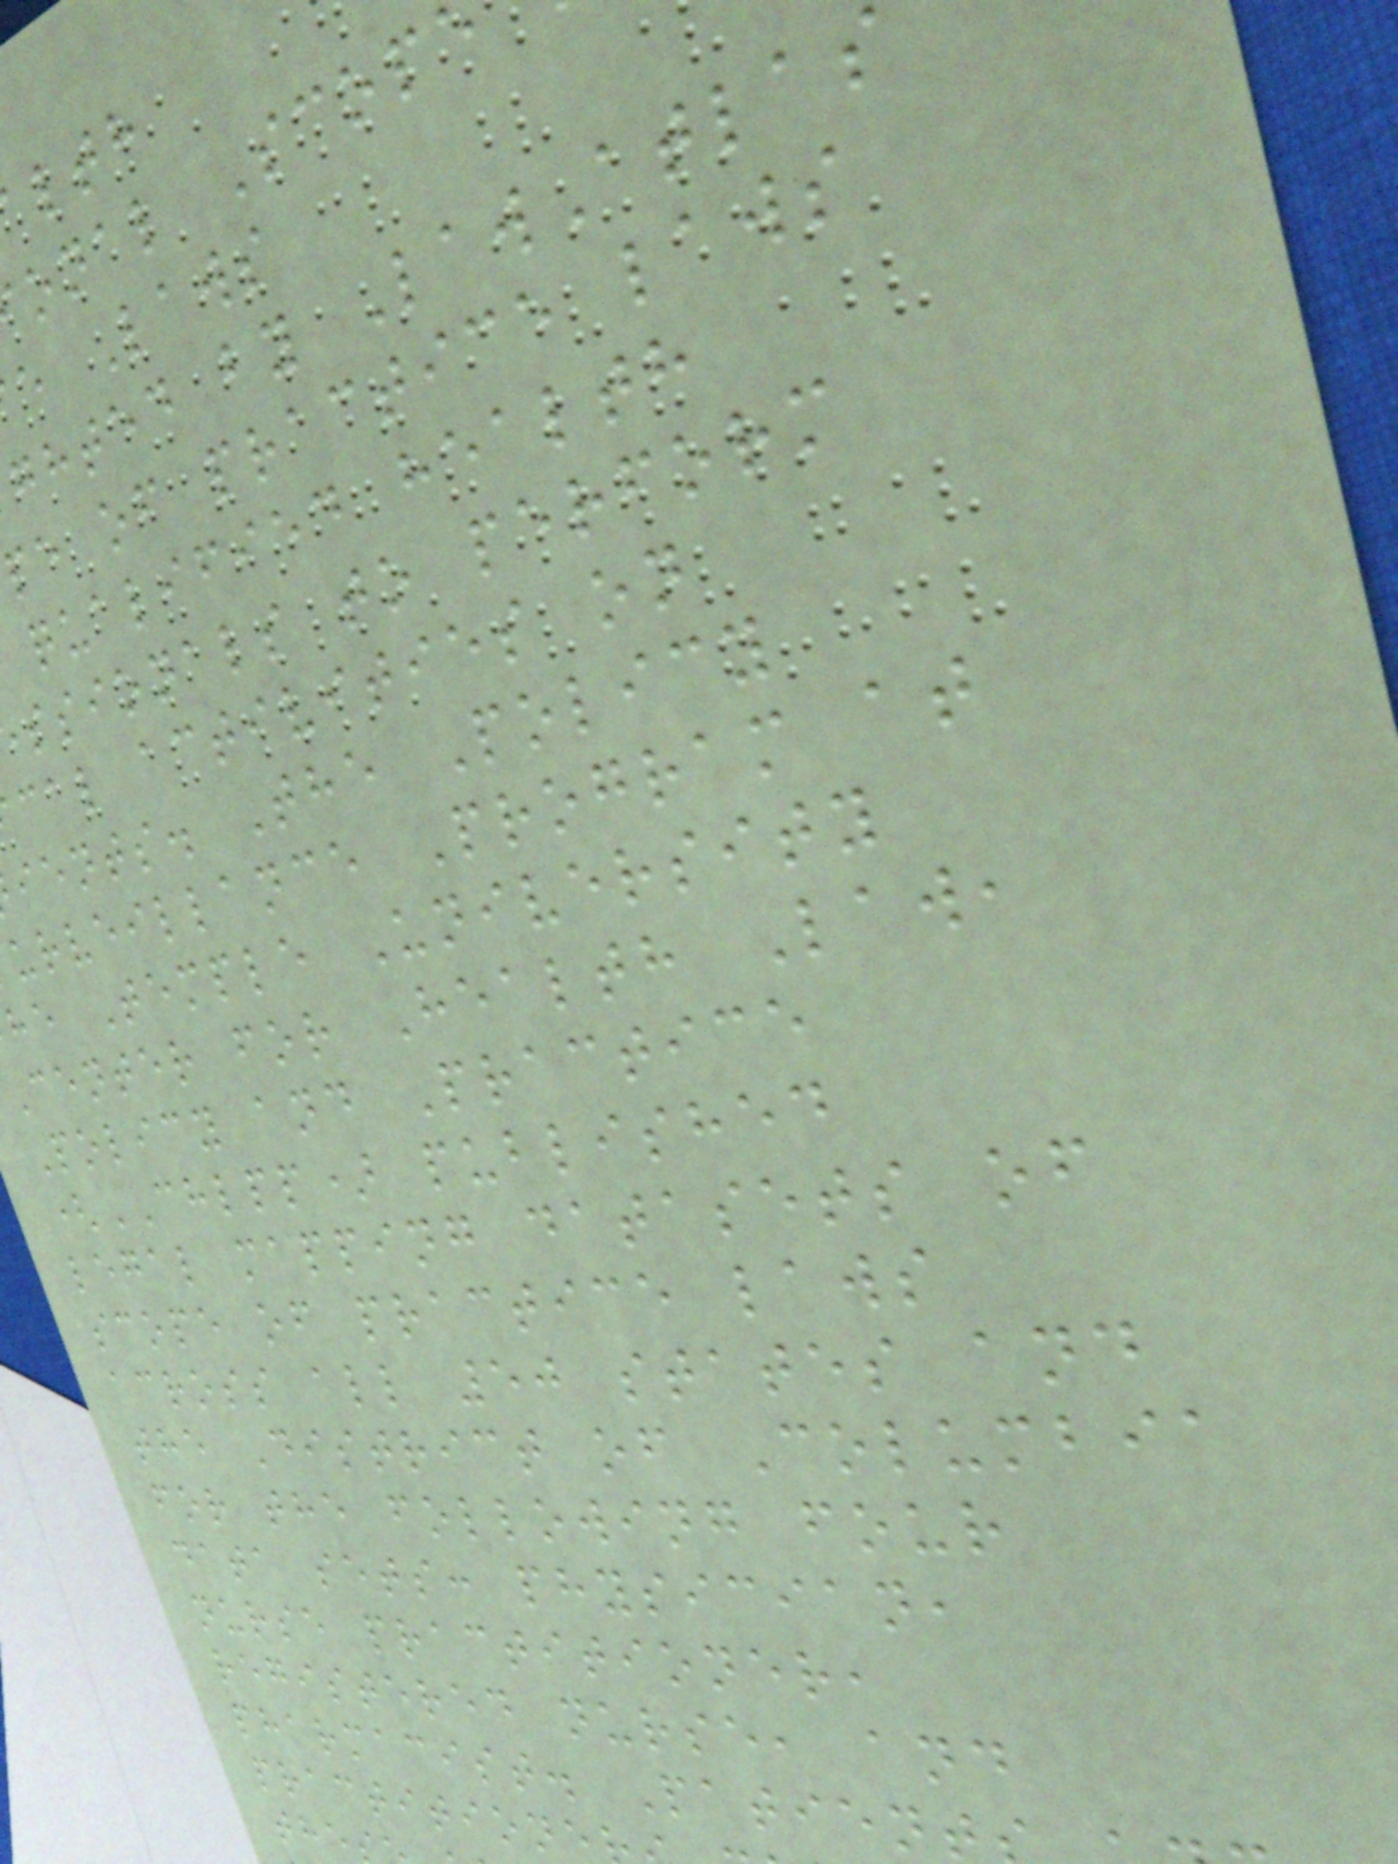onal Scop
e Laws
ghted by LawAtlas
pe of practice laws
qualified health
ssionals to perform
cal activities on
ients. The Policy
urveillance Program at
he Temple University
Center for Health Law,
Policy and Practice
(CHLPP) published
legal mapping datasets of
scope of practice laws
across all 50 states and
the District of Columbia
for the following four
data sets: physician,
nurse practitioner,
registered nurse, and
pharmacist. Patient
practitione
